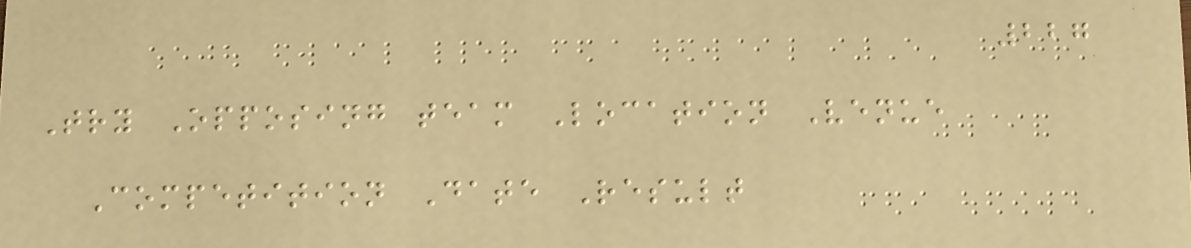227
Try Opposing team Location Venue
Competition Date Result
